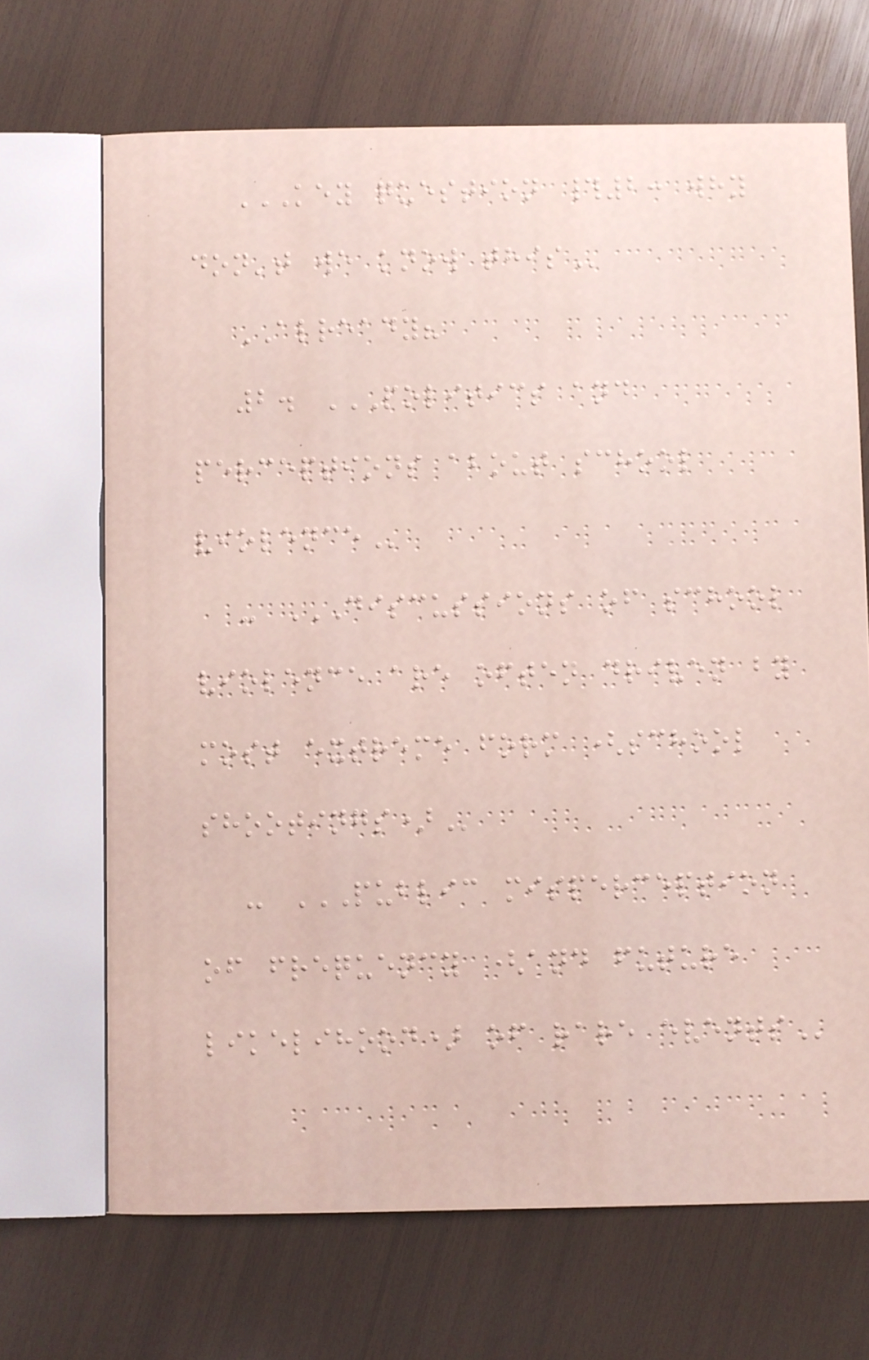KEY QUESTION #2: WHY
DON'T WE KNOW THIS
ALREADY?
2. POLITICS AND
PERCEPTIONS ABOUT SCHOOL
VIOLENCE
- DISCUSSIONS OF SCHOOL
VIOLENCE ARE OFTEN DRIVEN BY
MOST EXTREME FORM (SCHOOL
SHOOTINGS)
- PUBLIC MISPERCEPTION
OF FREQUENCY (AND FUTURE
LIKELIHOOD) OF RARE EVENTS
